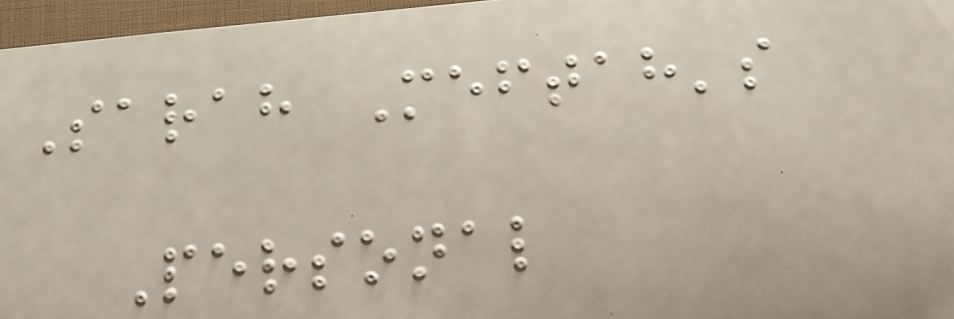Sarah Meftah's
Personal
